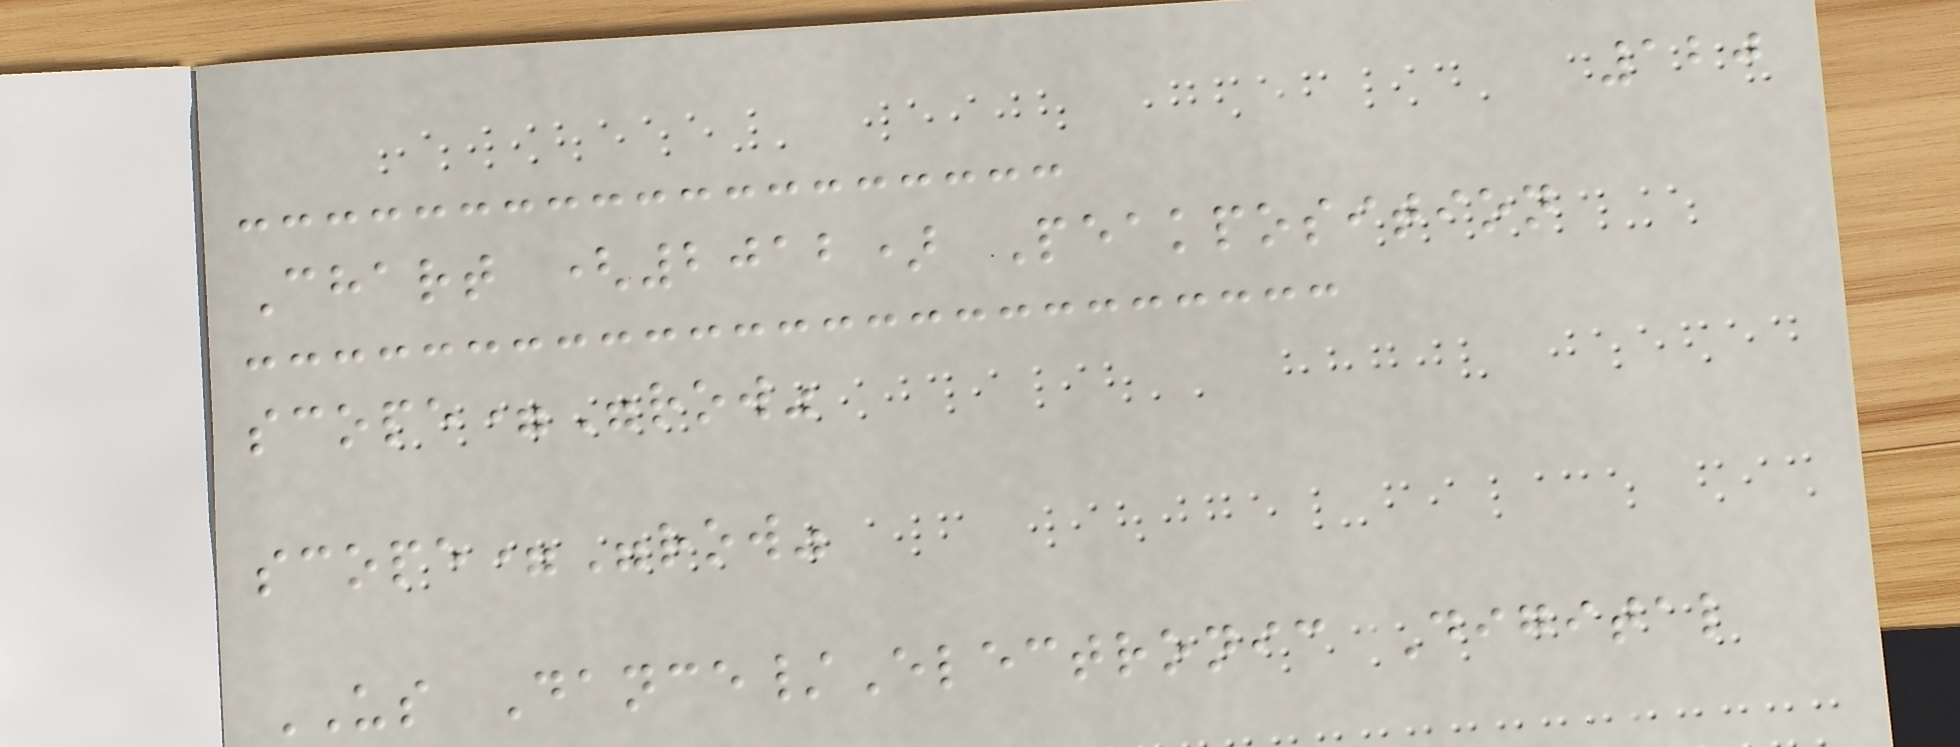120
Chart (2012) Peakposition
scope="row"
scope="row"
US Dance/Electronic Digital
